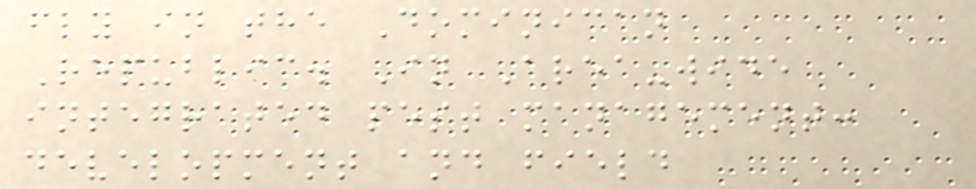fly in the Dominican
Republic. In Area-wide
integrated pest management:
development and field
